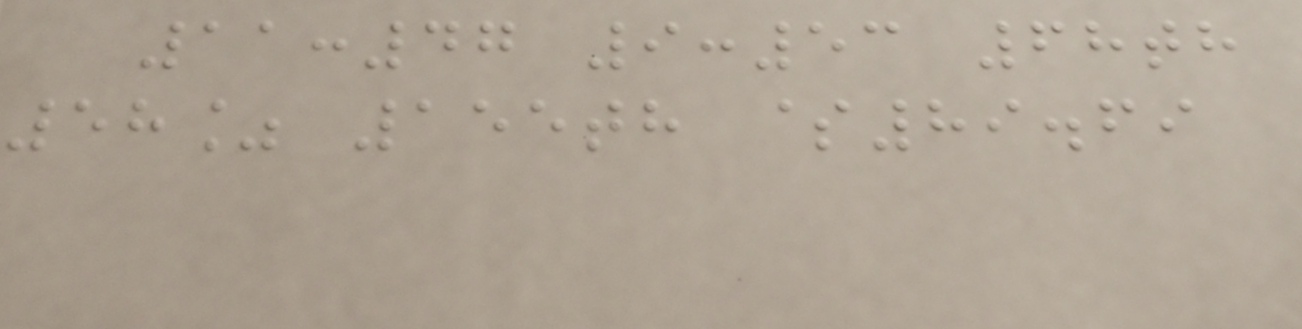11:47 9:53 68th
58% 155th $89.69
